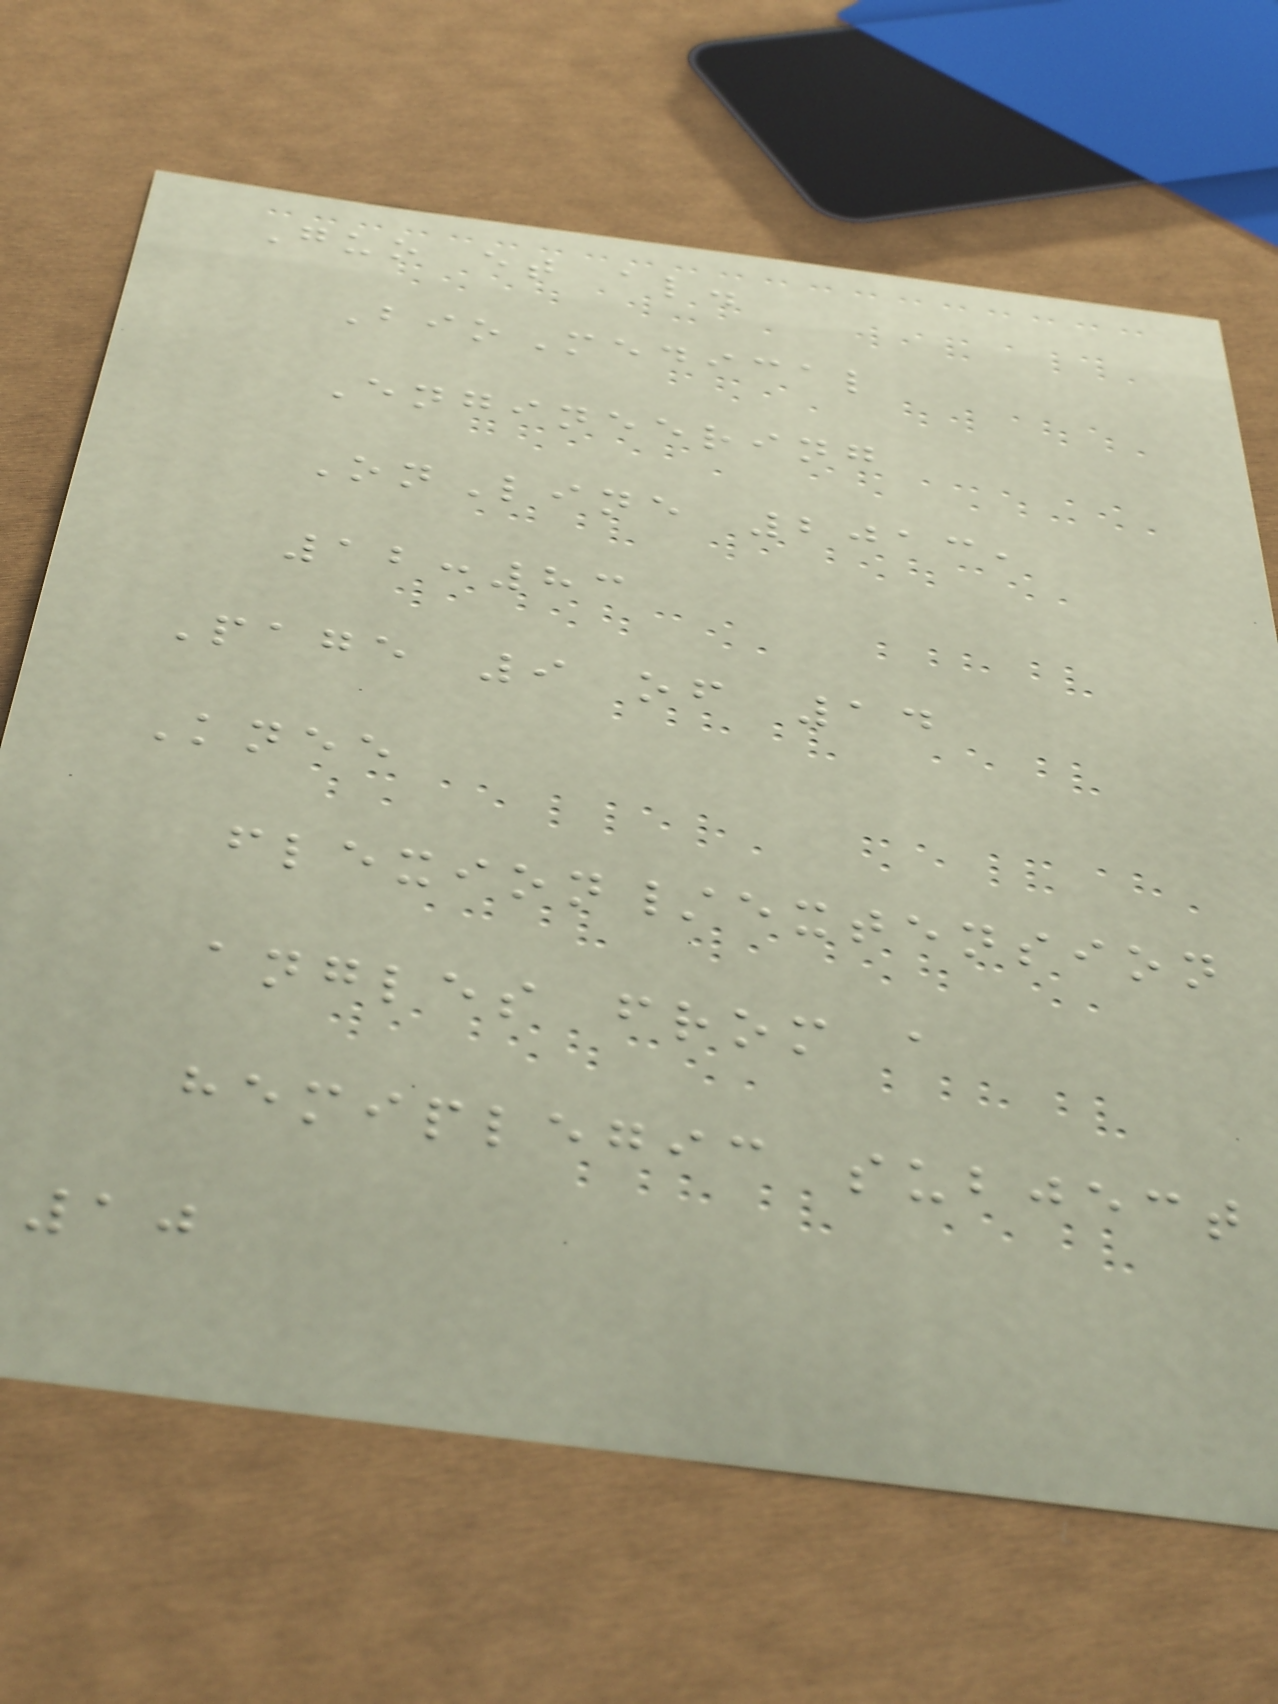Guo et al.
BioMedical
Engineering
OnLine 2013,
12:83
Page 9 of 14
Knee
flexion/extension
angles from a
hemiplegic subject
10
